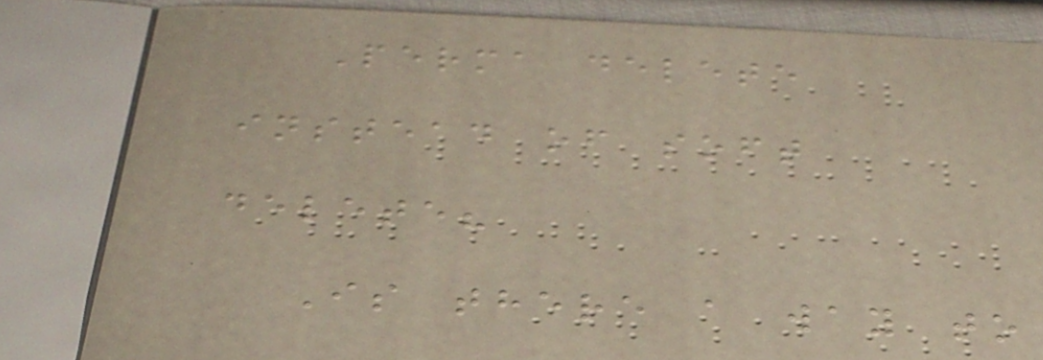Perma delete
instead of soft
delete?
Is there a way to
